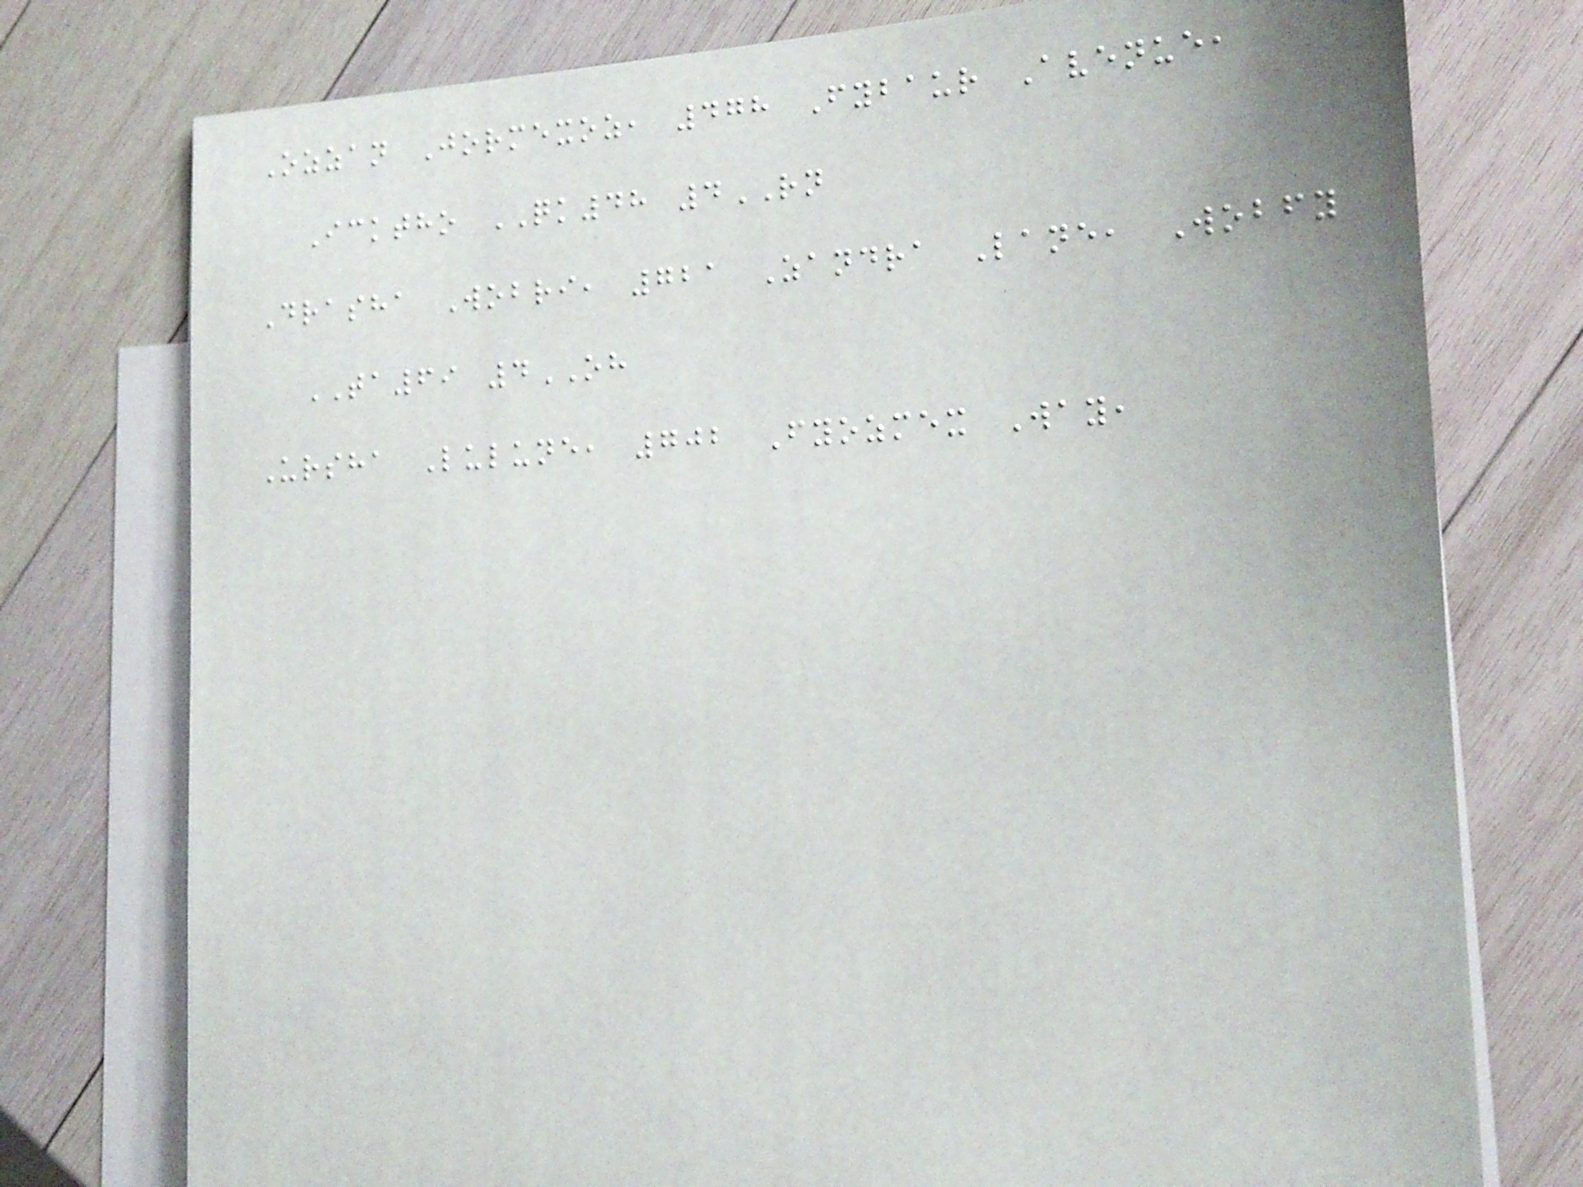Ozzan Jormexoz, 478 Fybaur Avenue,
Icktho QK48 4RN
Drasha Wobri, 721 Zandra Lane, Wobfy
TA69 4OH
Ursha Lulune, 702 Fyozmex Way,
